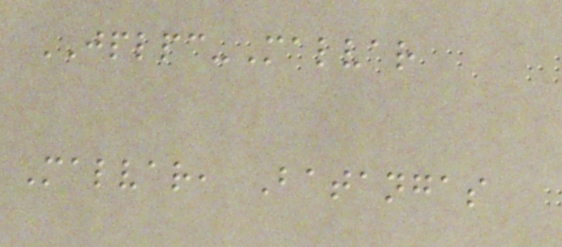JPLPC-Malvar
Malvar, Batangas
